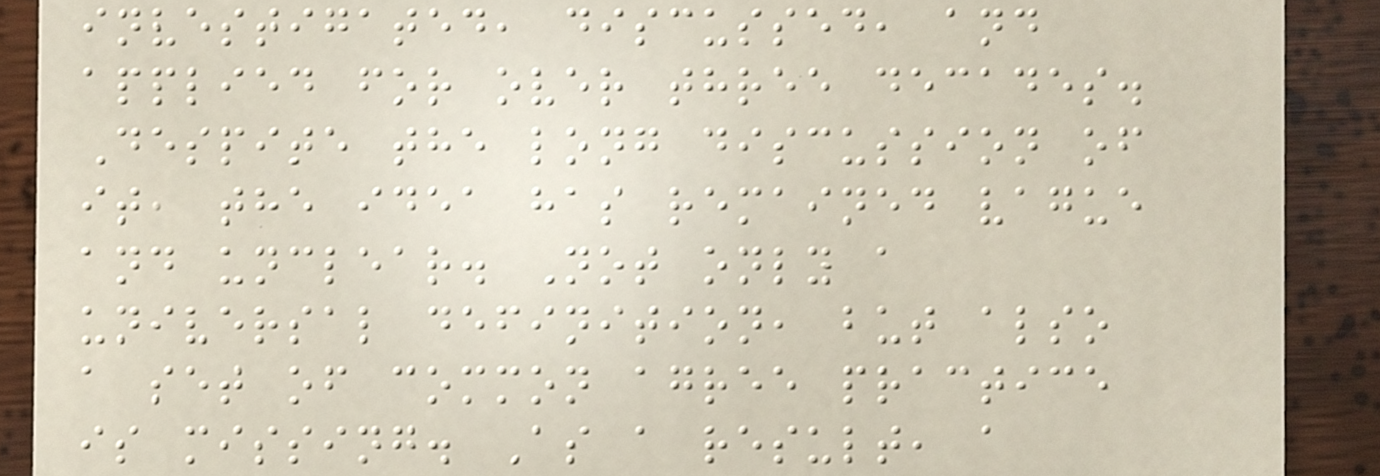investigated, discussed, and
applied for over three decades.
Despite the long discussion of
it, the idea has remained vague
and unclear. Not only a
universal definition, but also
a set of common agree practice
is missing. As a result, a
